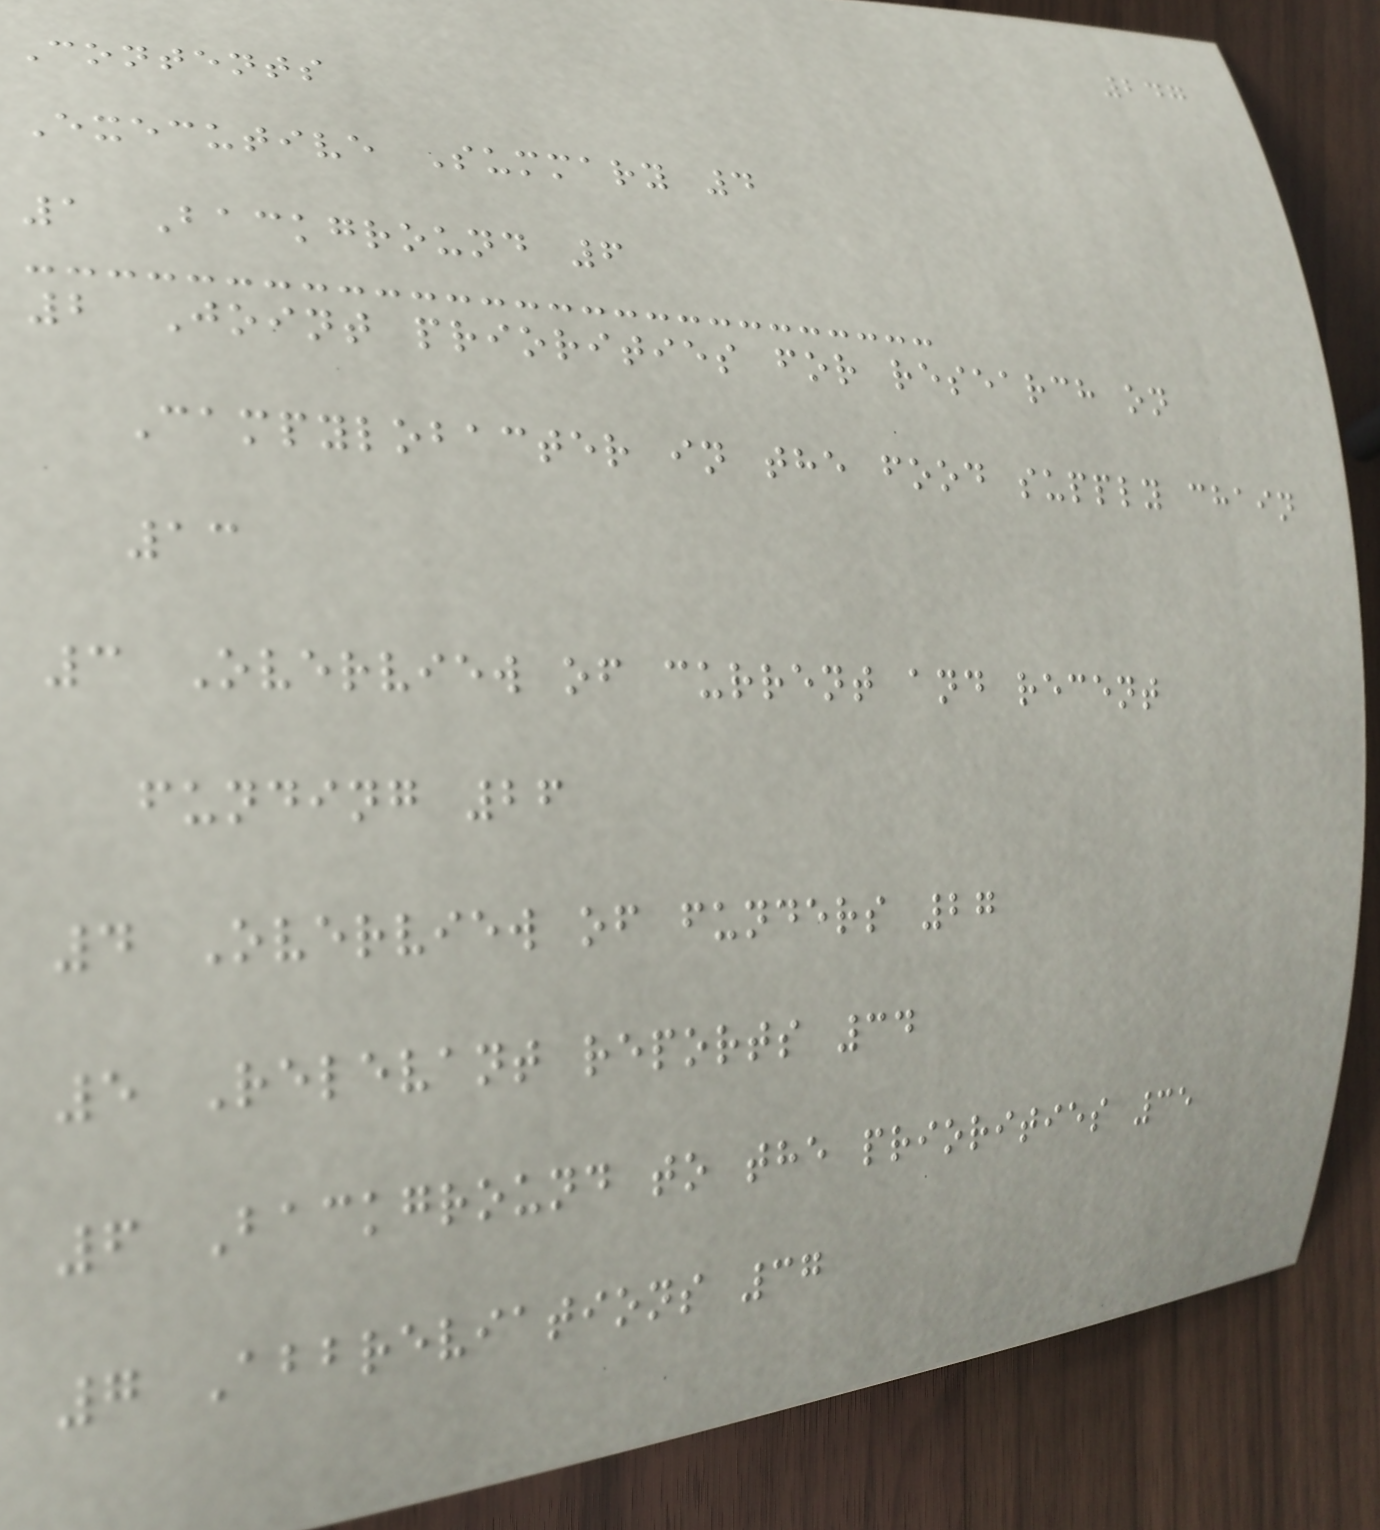247
Contents
Executive Summary 4
1 Background 6
2 Joint priorities for research on
Campylobacter in the food supply chain
13
3 Overview of current and recent
funding 26
4 Overview of funders 27
5 Relevant reports 34
6 Background to the priorities 35
7 Abbreviations 37
